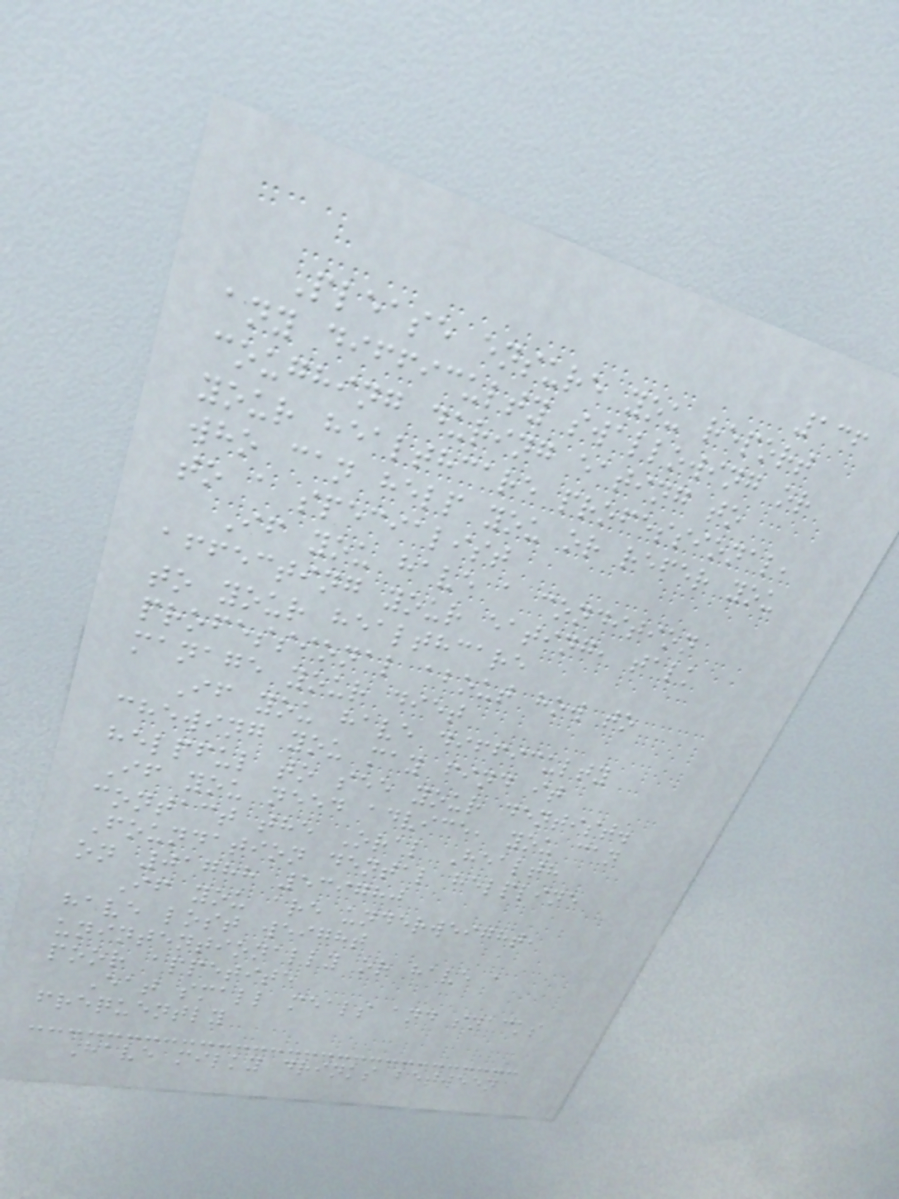136
Please ensure you report
any difficulty swallowing or
coughing during eating to
your healthcare professional,
who can help you or refer you
to a specialist
If you have a condition
affecting your eating, talk
to your healthcare
professional about how to
manage your diet
If you have difficulty
chewing you may find it
helpful to see your dentist.
If you need advice, you can
contact the Oral Health
Foundation dental helpline
on 01788 539780
If you are underweight,
have lost weight
unintentionally or have a
poor appetite
Eat small meals and snacks
frequently
Have milky drinks between
